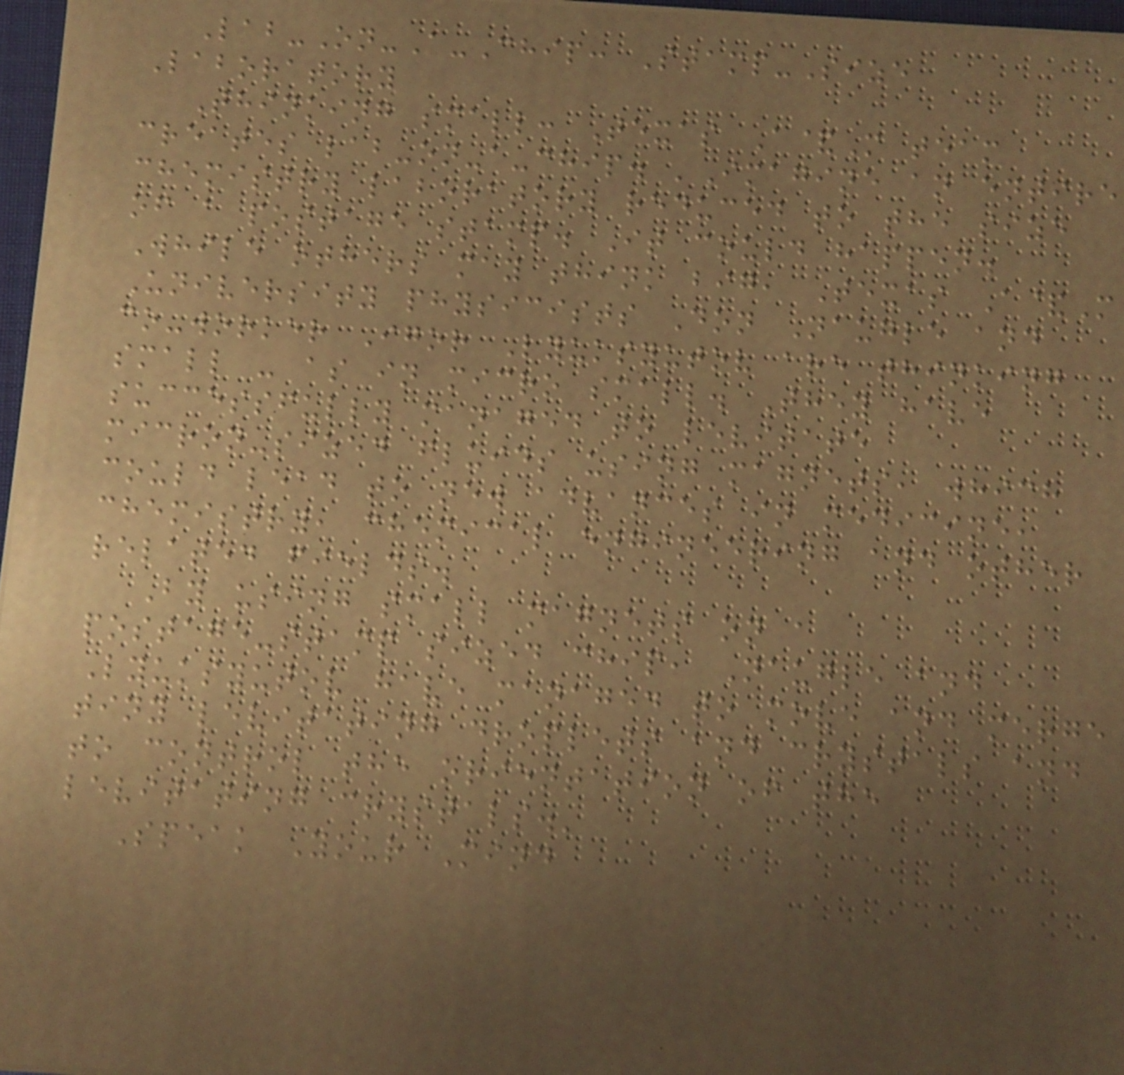Lab-On-A-Chip: Stamp-Size
Laboratory
Thinking small: Texas A&M team
creates lab-on-a-chip. 'Imagine an entire
chemistry laboratory reduced to the size
of a postage stamp. It could happen.
While others may think big, Texas A&M
University physicists Don Naugle and
co-worker Igor Lyuksyutov are thinking
small - as in micro small. They have
successfully managed to levitate
micron-sized fluids using magnets, which
could lead to new advances in medicine,
chemistry, chemical engineering and other
related fields.
By using small magnets on a
postage-stamp sized chip, Naugle and
Lyuksyutov have managed to move and merge
tiny levitating droplets and crystals and
to control the orientation of the
levitating crystals.'
Speak Your Mind
